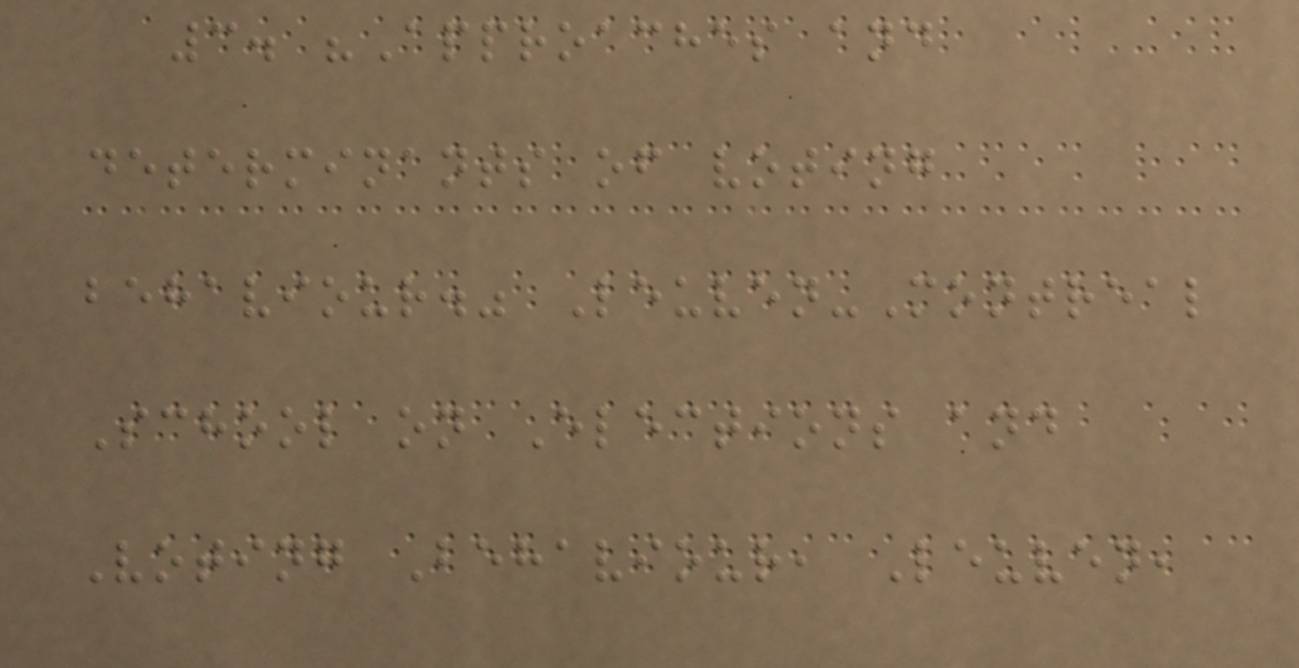3. "Approaches and
determinants of voting
behaviour." Leuven-Montreal
School on Elections and
Voting Behaviour, Leuven,
